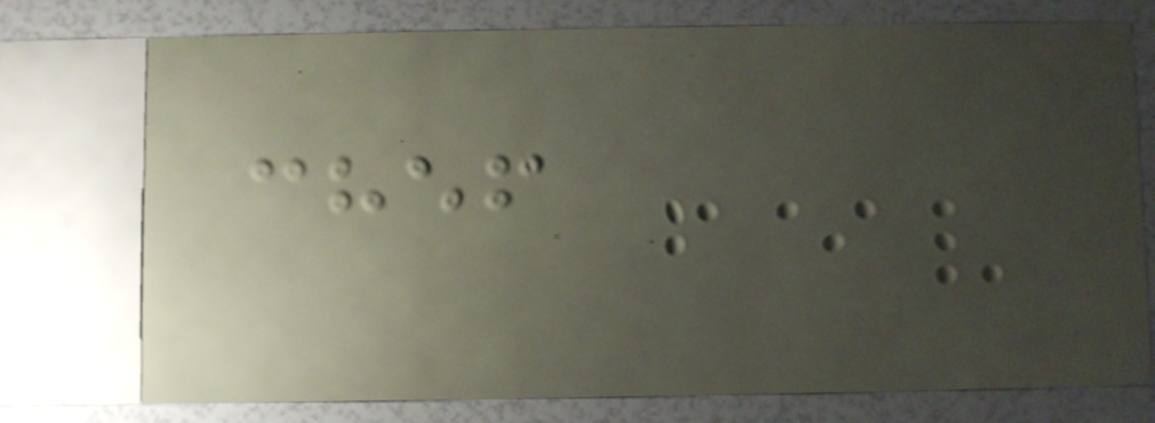chef
